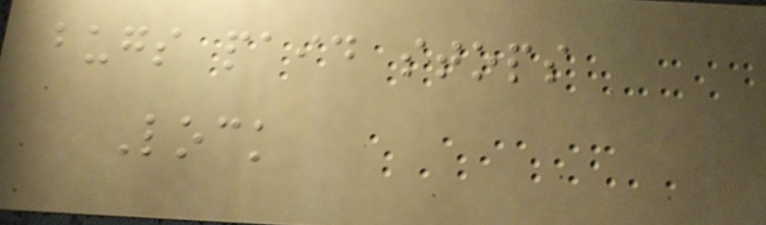bugs paid stops
Lock
